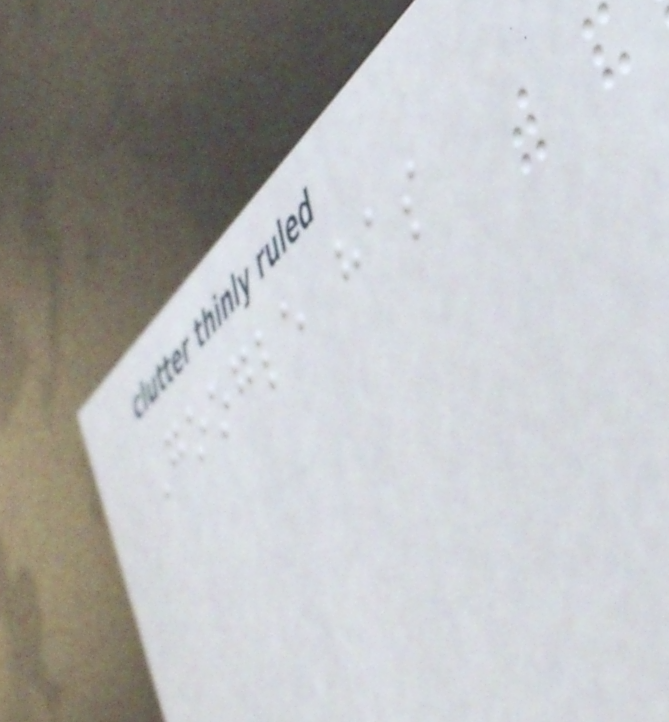Google has
